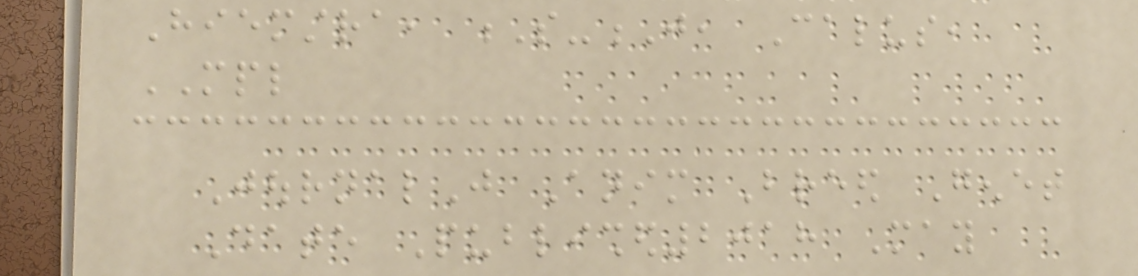Hiemstra, S-J, Calus,
MPL
JournalJ Anim Breed Genet
Date Published2018 May
